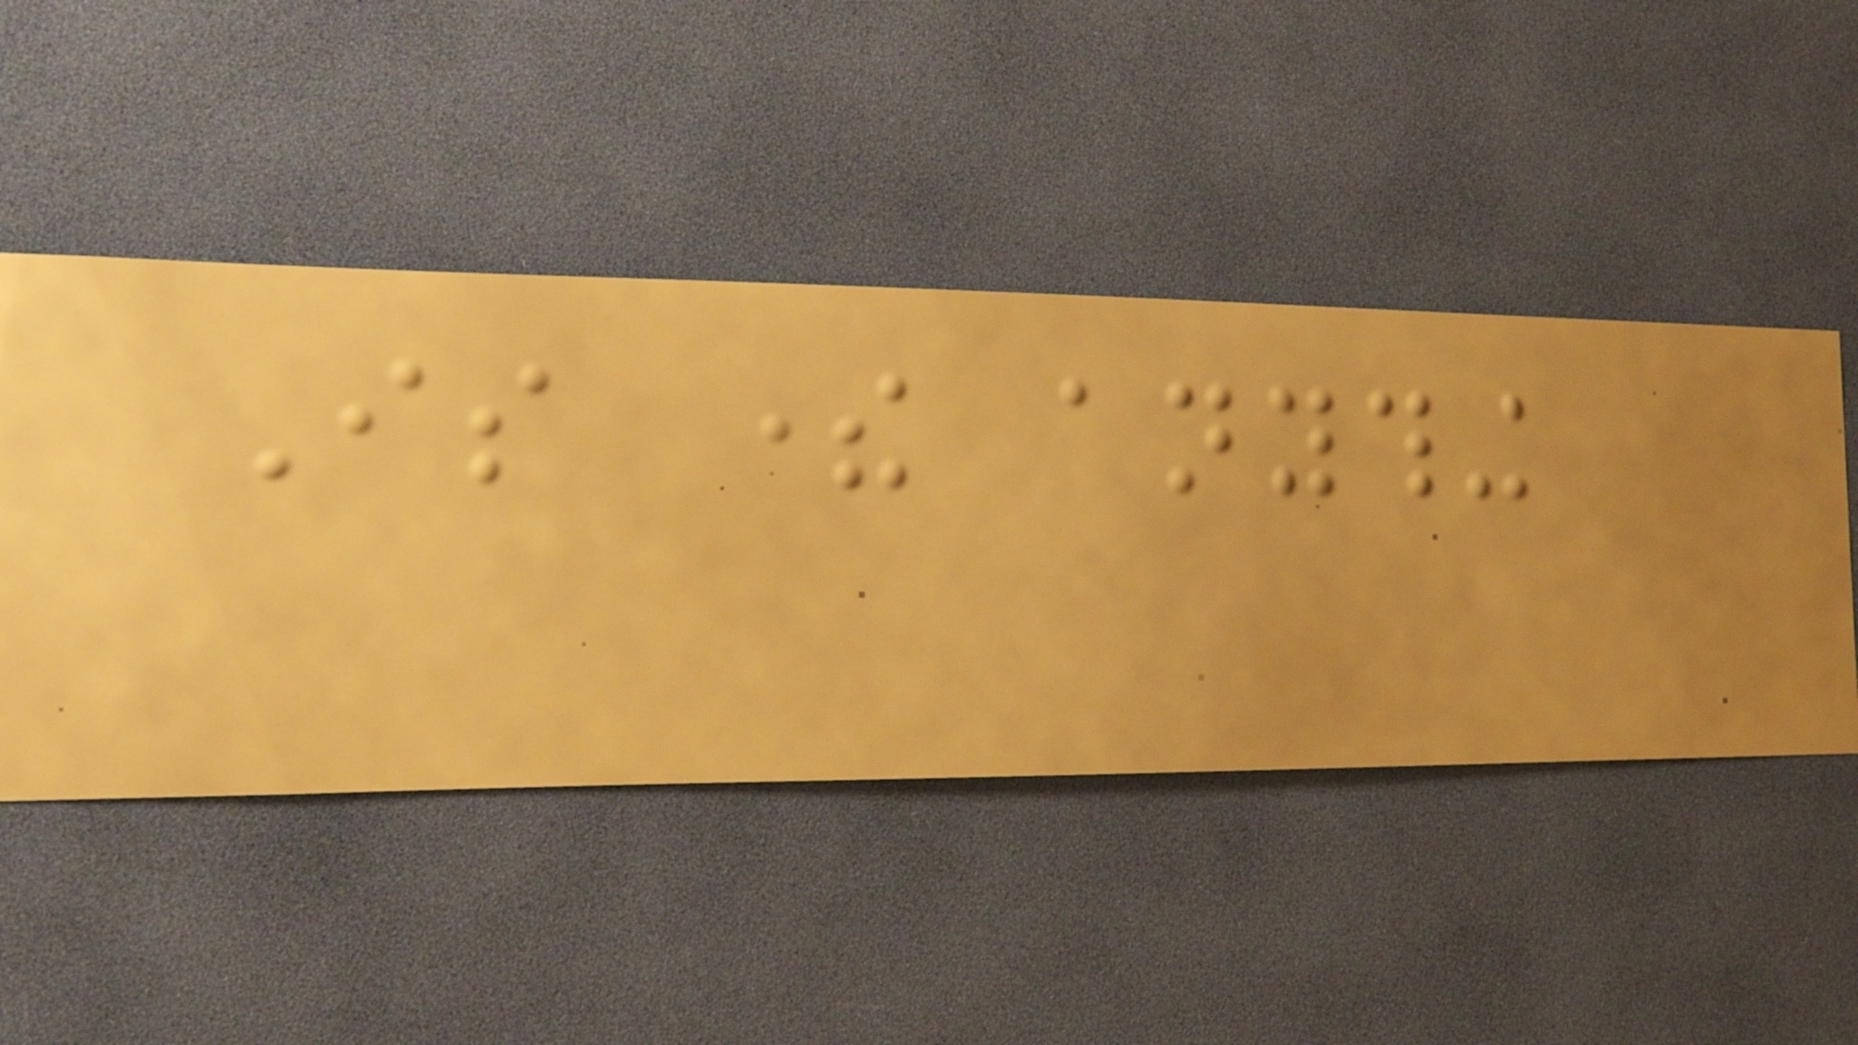Is there anything
